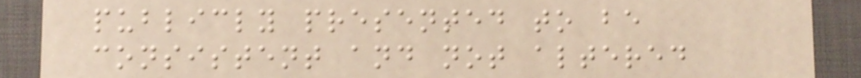publicly presented to be
consistent and not altered
